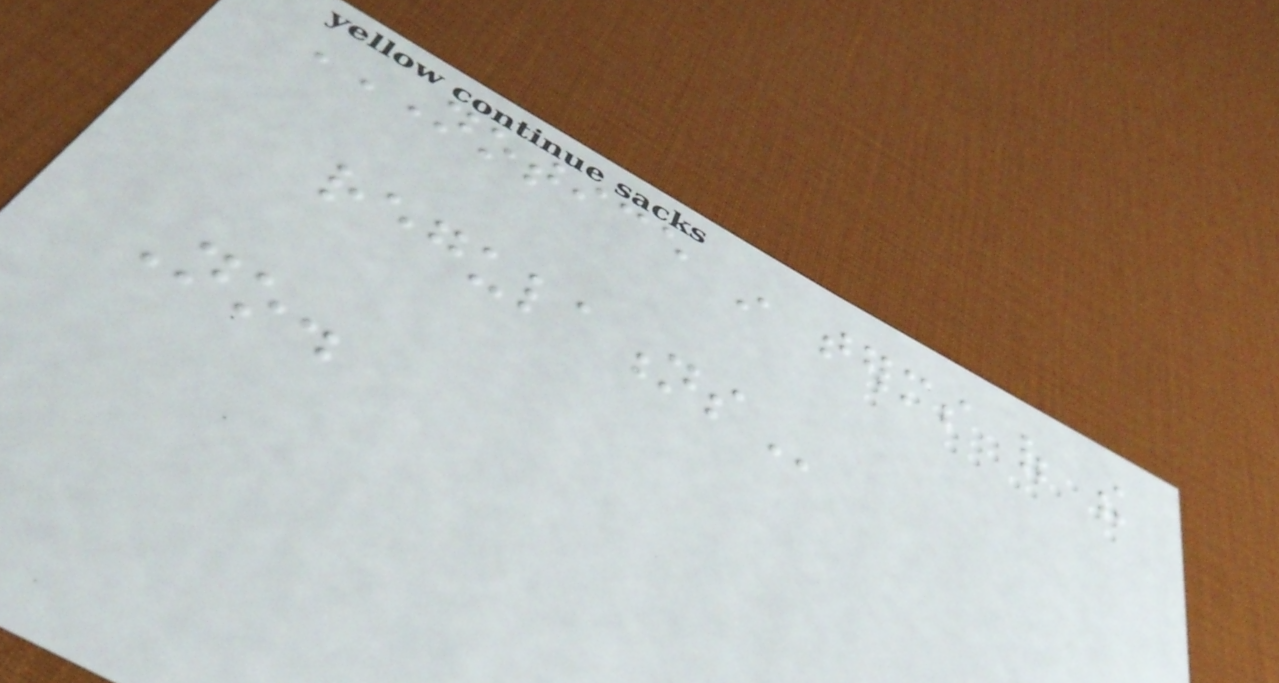NOTICE IN TERMS OF THE
REGULATIONS
No.
